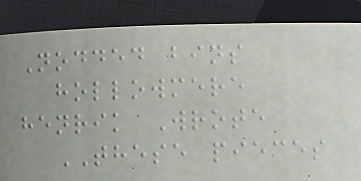Nodded bins
hollowmere
henrik Wrote
THESE pieces
